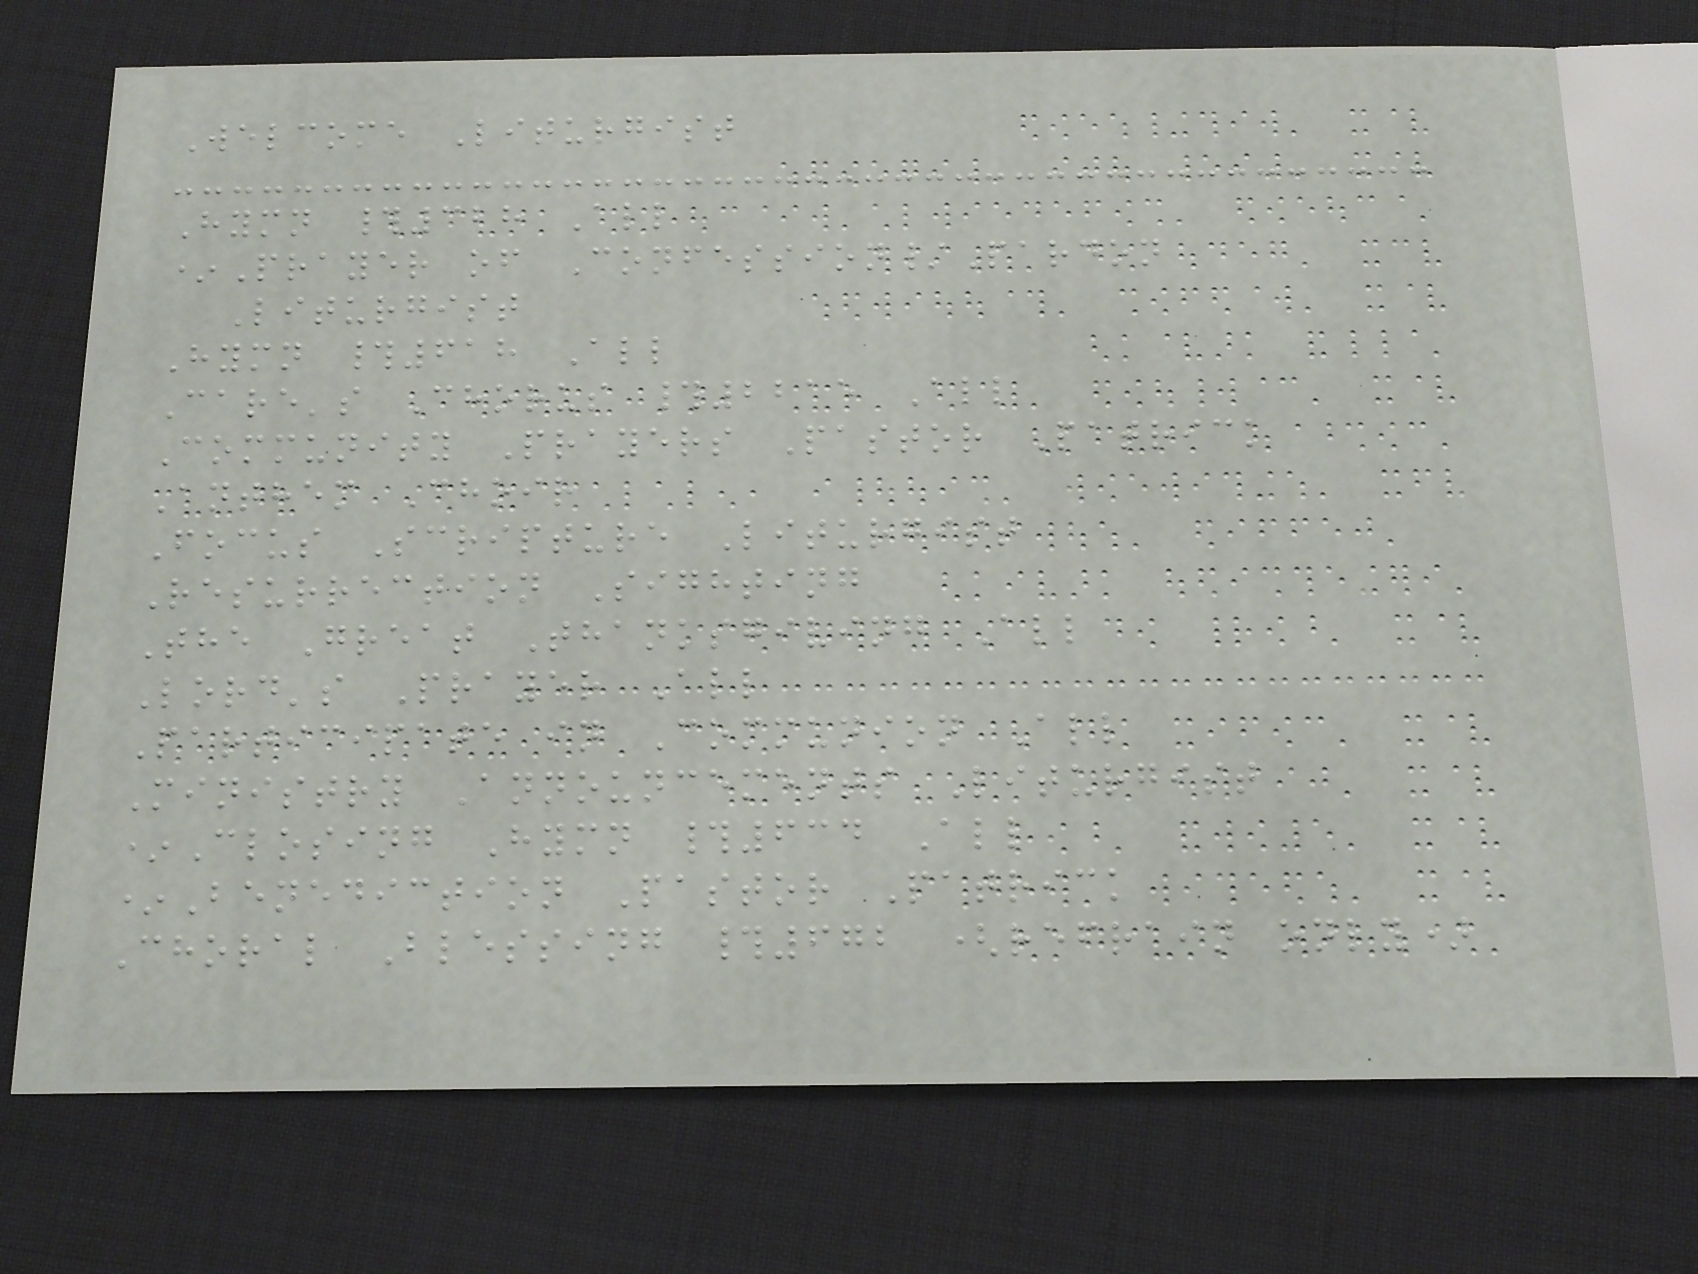Welcome Liturgist
Hymn #328 All
*Prayer of Confession/Pardon
Liturgist
Hymn #618 All
Care's Chorus #2215 All
Community Prayers Pastor Patrick
Anthem Choir
Focus Scripture Liturgist
Resurrection Sighting
The Great Thanksgiving All
Lord's Prayer All
Participate in Communion All
Ministry Announcements Liturgist
*Closing Hymn #634 All
*Benediction Pastor Patrick
Choral Blessing #672 (refrain only)
